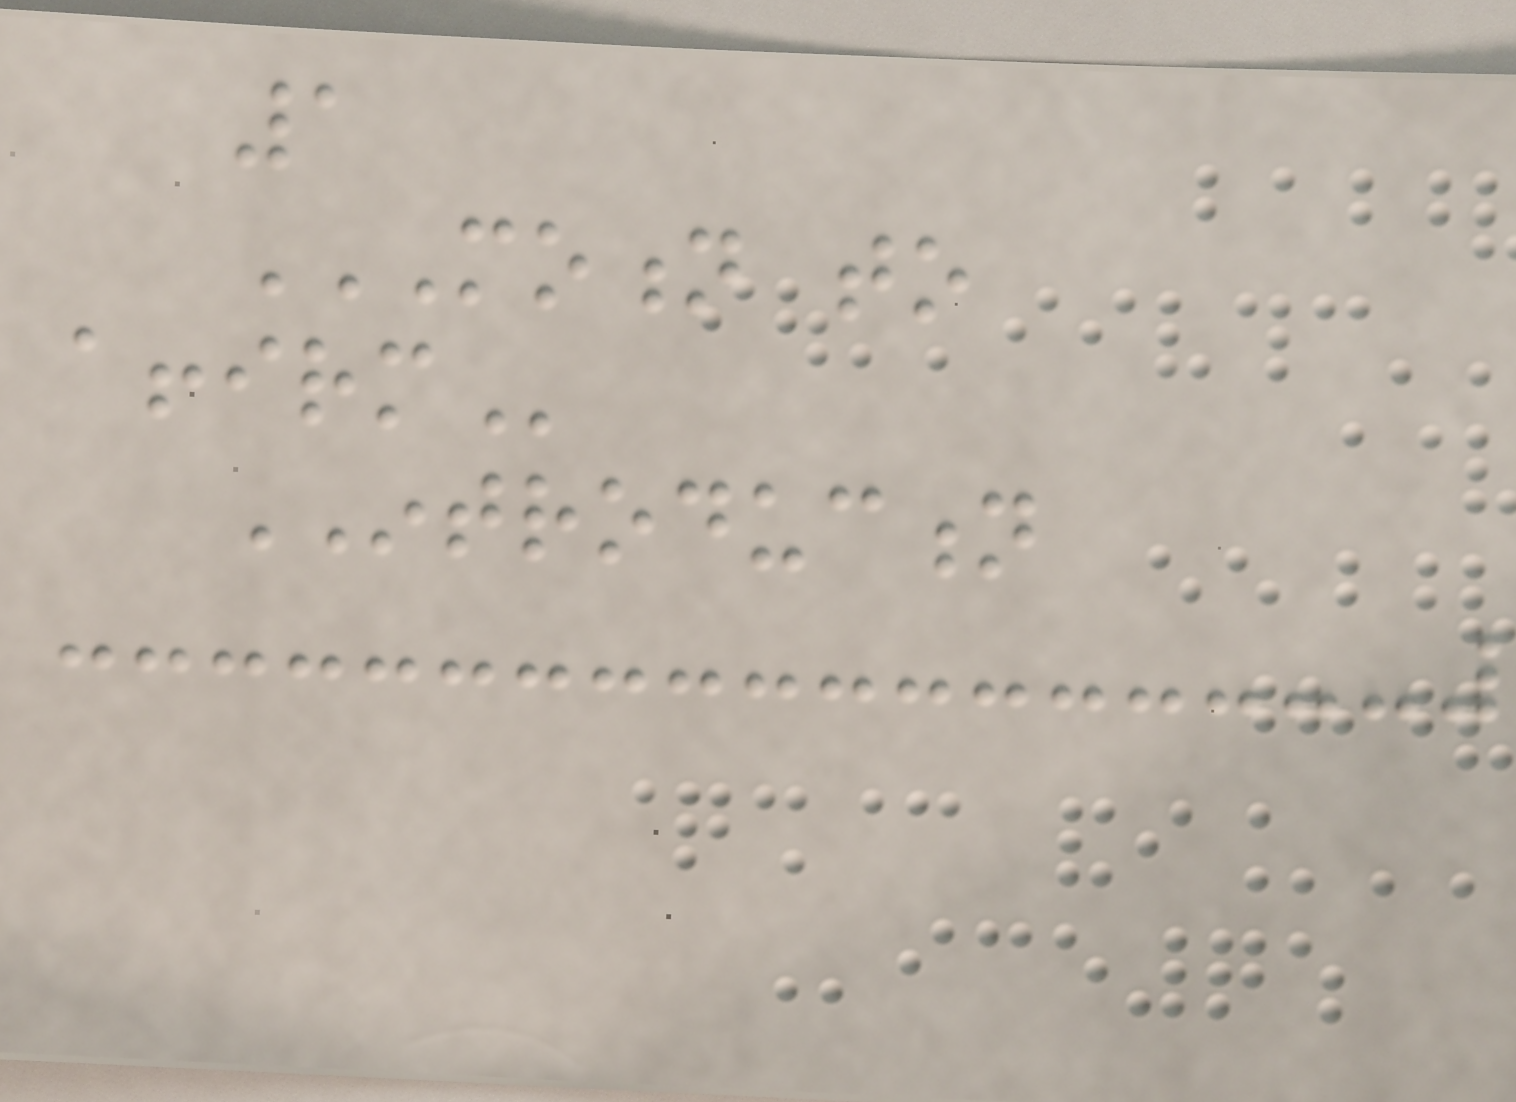1
MOTION TO
AFFIRM
INTRODUCTION
